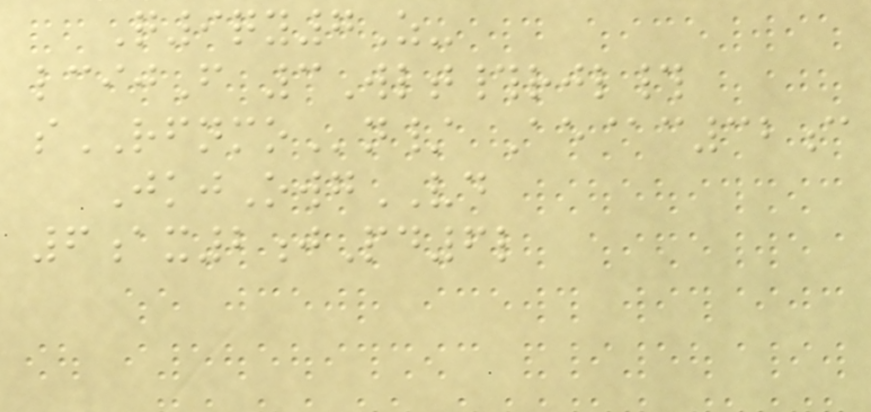Q9qy7Z-
lcijF 3Wlt#rjl#
sRFNMOn/ Ae@c32c
JkjOwgVD
6ax2jPd6l
